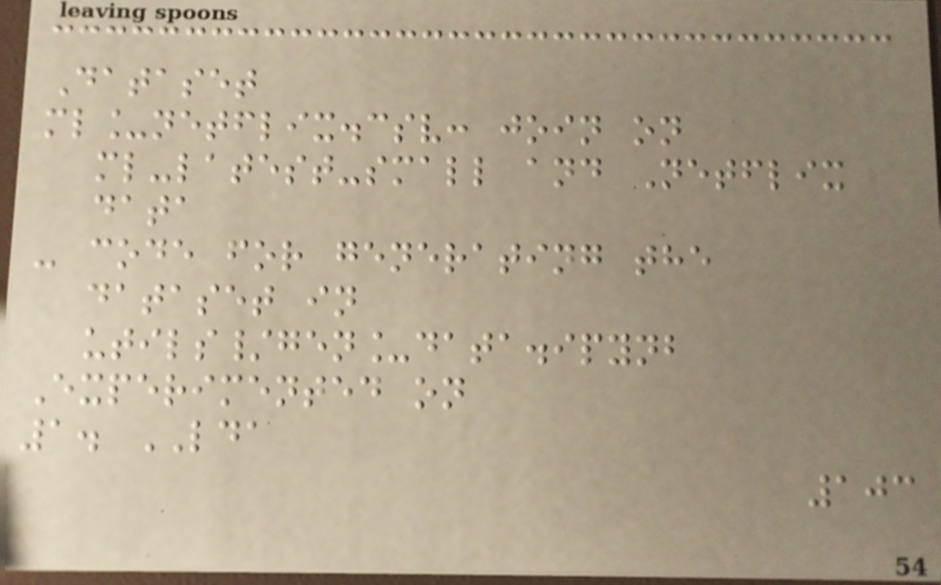Dataset
ml_netflix.csv: join on
ml-latest-small and Netflix
data
- code for generating the
dataset in
utils/gen_data.ipynb
Experimented on
1. LDA
103
